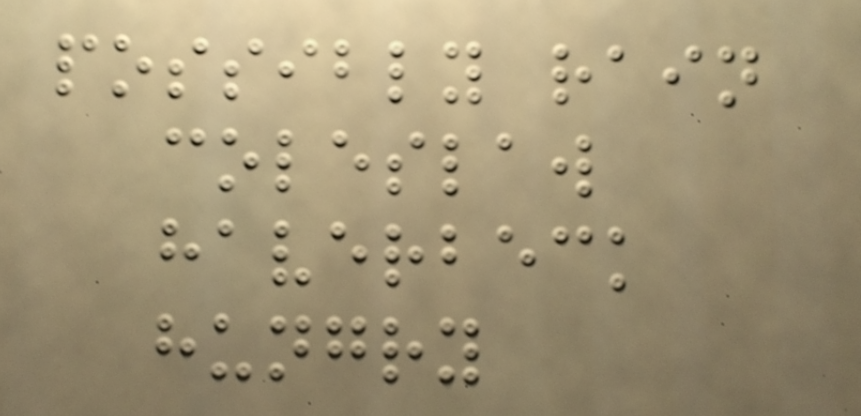possibly rain
coleslaw
haverbeck
hungry
